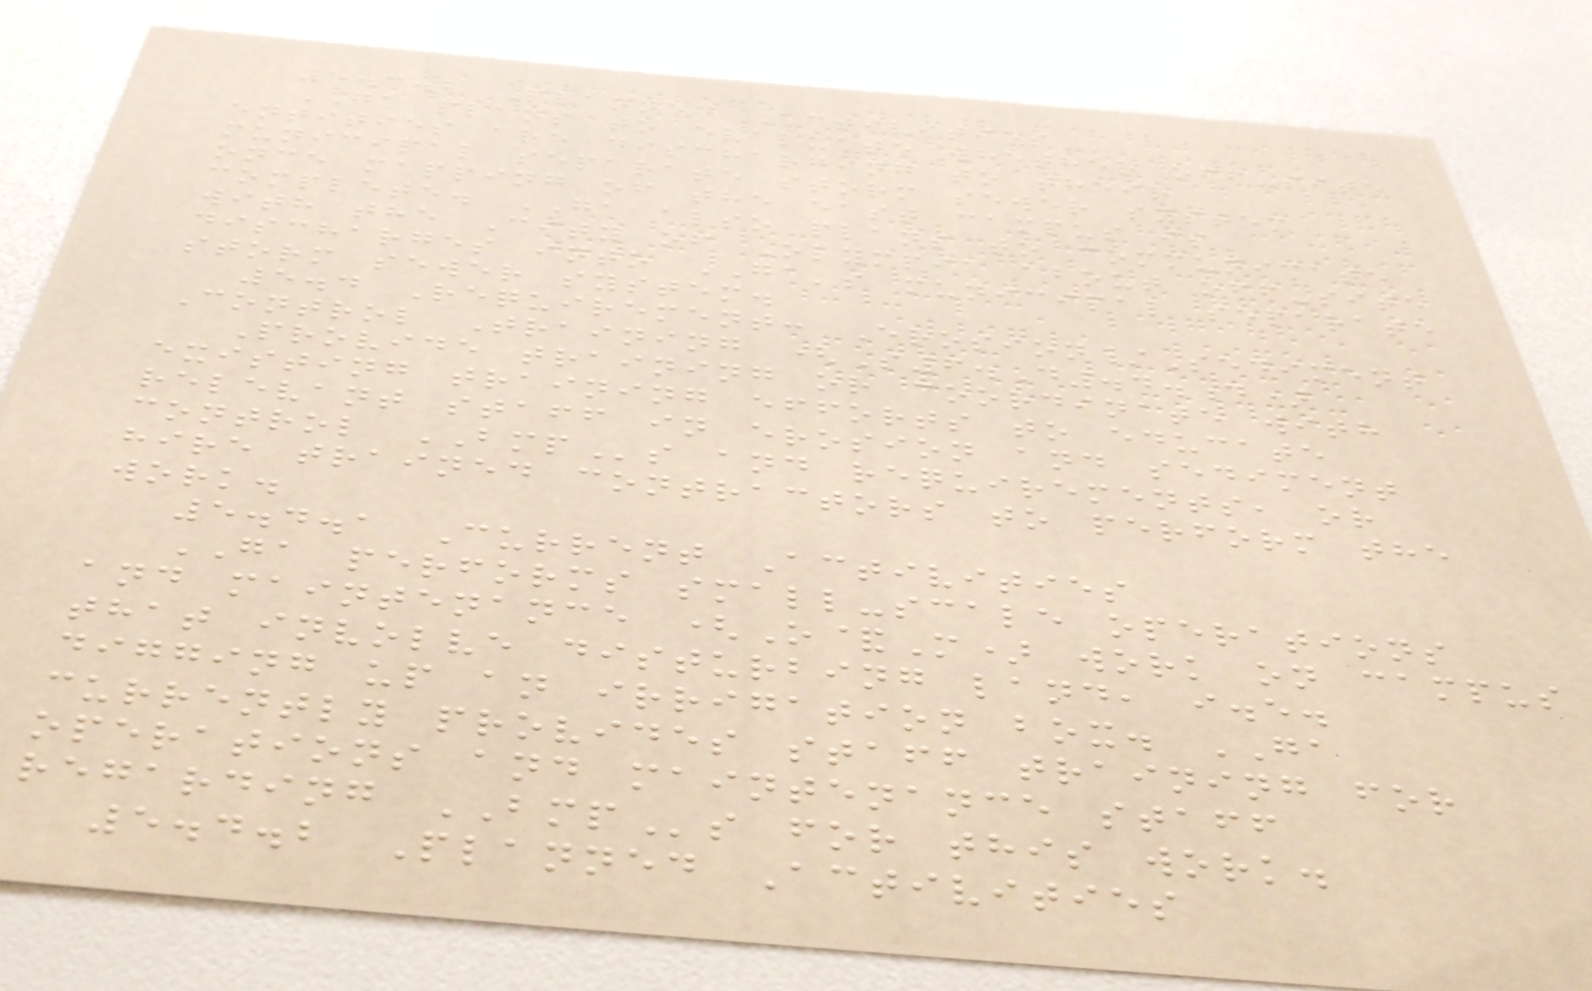5.3.2 Planned Activities
GA plans to evaluate whether off-site
entities are discharging to their
municipal separate storm sewer system
once mapping of the east campus is
complete. GA also plans to communicate
with the City of Olympia about off-site
discharges into GA's municipal separate
storm sewer system.
5.4 Requirement: Erosion/Sediment
Control Training (S6.D.4.d)
Provide training or coordinate with
existing training efforts to educate
relevant staff in erosion and sediment
control BMPs and requirements, or
hire trained contractors to perform the
work.
5.4.1 Current Activities
GA performs small-scale operations
and maintenance (O&M) work on campus
that involve disturbing land, i.e.
digging up an irrigation box. GA
currently provides staff training for
operations and maintenance staff
regarding BMPs for this work.
5.4.2 Planned Activities
